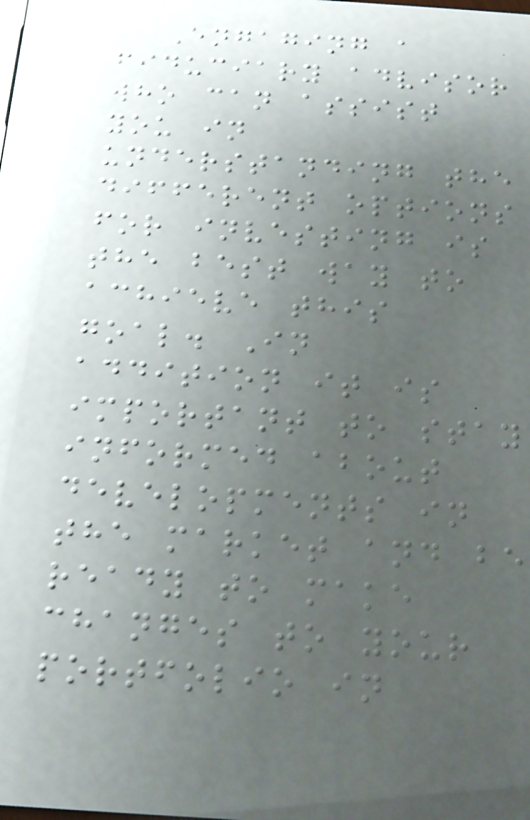Engaging a
fiduciary advisor
who can assist
you in
understanding the
different options
for investing is
the best way to
achieve this
goal. In
addition it is
important to stay
informed about
developments in
the market and be
ready to make
changes to your
portfolio in
